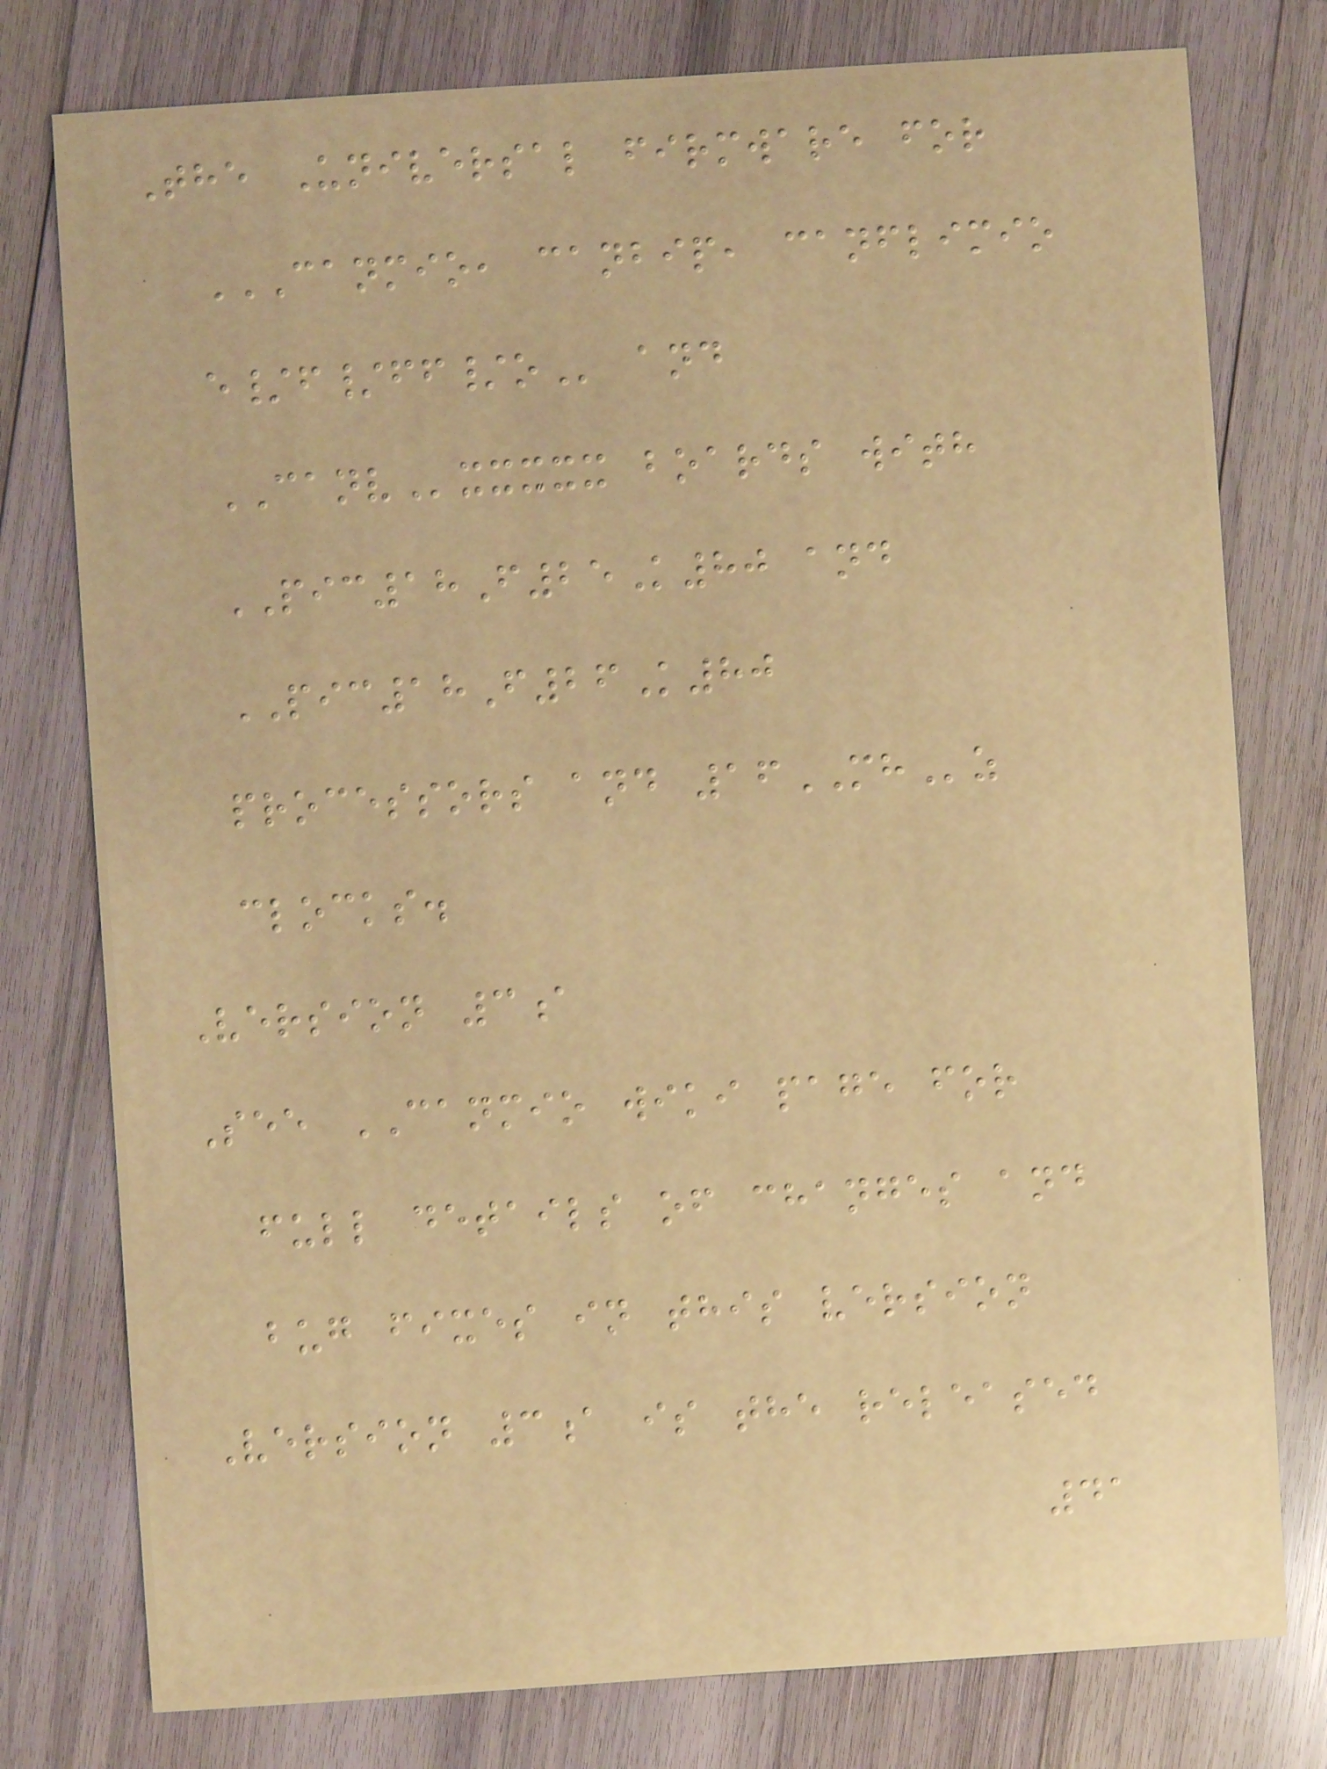The Universal firmware for
CANMIO, CANBIP, CANFLIMIO
E/F/FF/O and
CANVxxxxx boards with
PIC18F25K80 and
PIC18F26K80
processors and 16MHz
clocks.
Version 3a
See CANMIO wiki page for
full details of changes and
bug fixes in this version
Version 3a is the released
41
